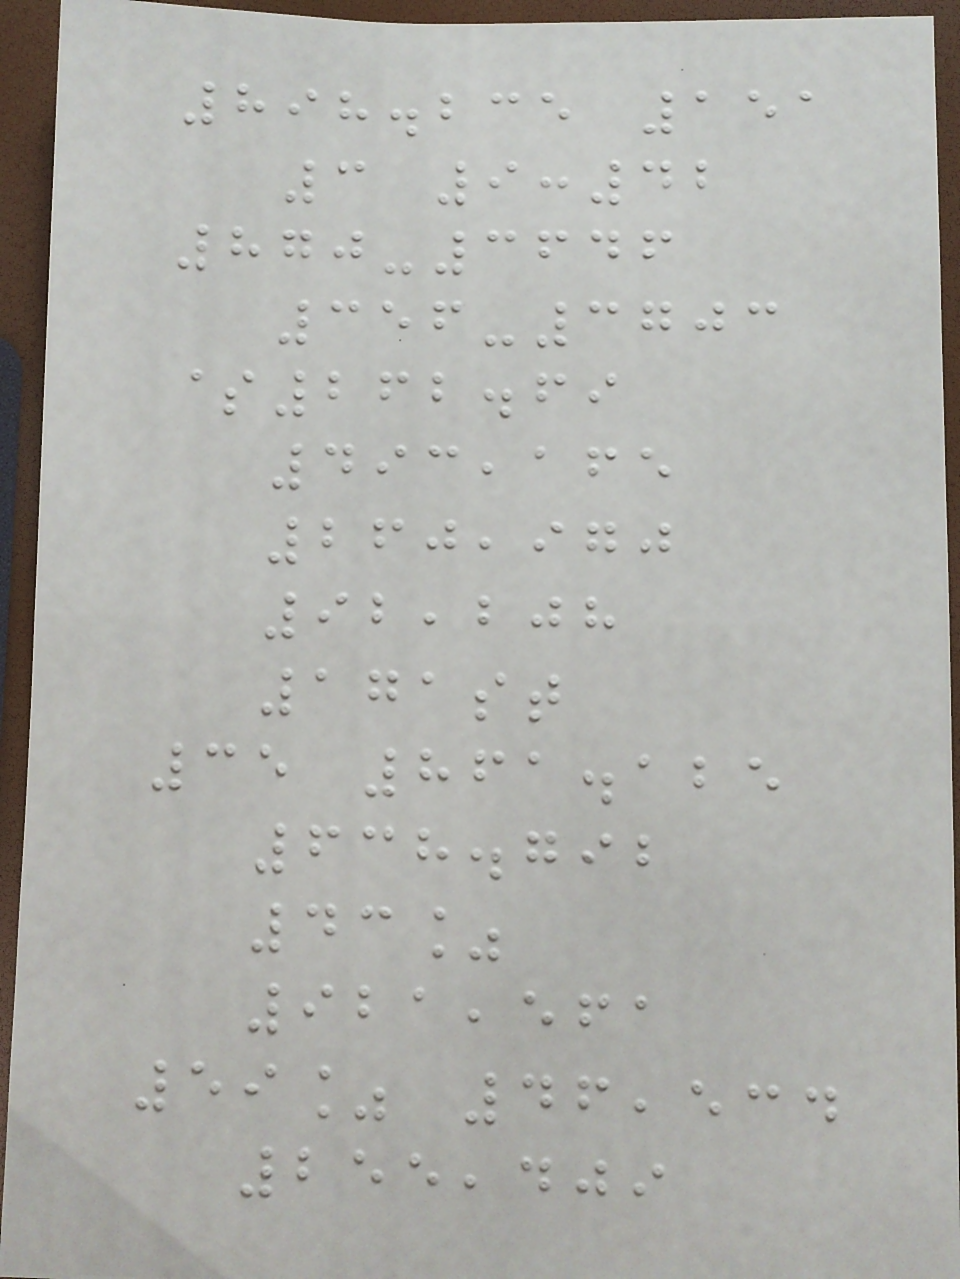898.235 151
3 9:42
870-3646
356-3703
$262.69
493,165
260,970
92,208
171st
35 861.125
638.792
43%
921,561
59% 46,534
255,409
